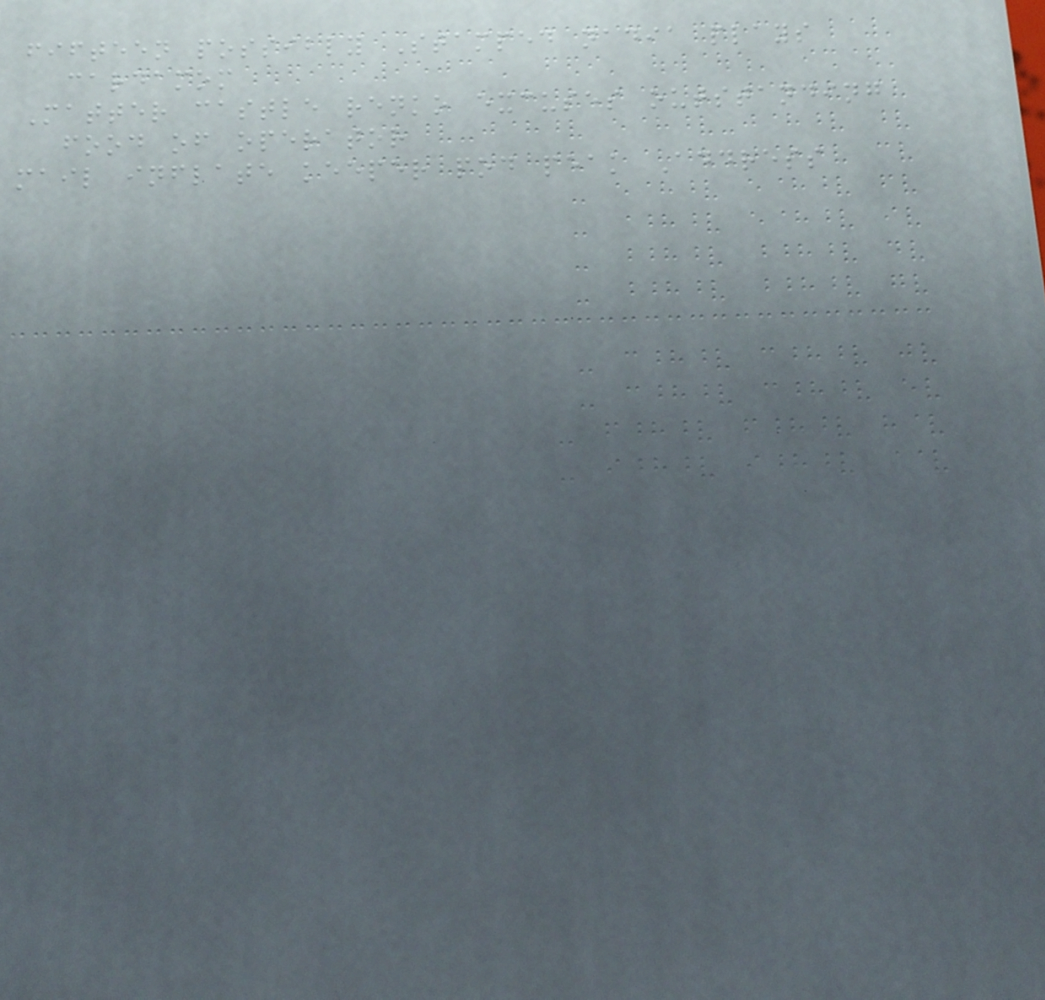fifteen possibly Stamped nadia plays
cardamom
Matter castle renko excuses outstanding
food of operator
mail inflate keeper pod peak Address
